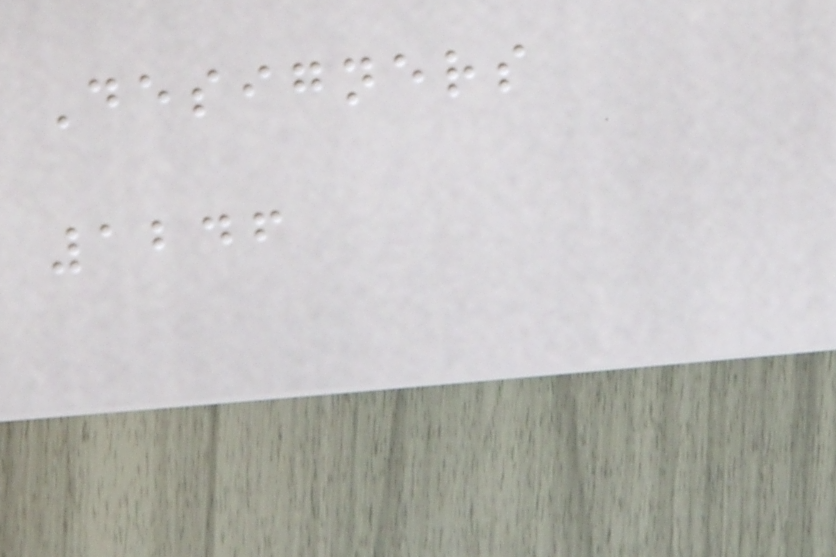Designers
1246
